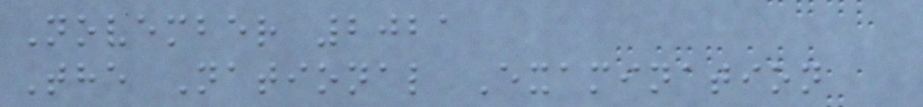November 2021
The National Examination
